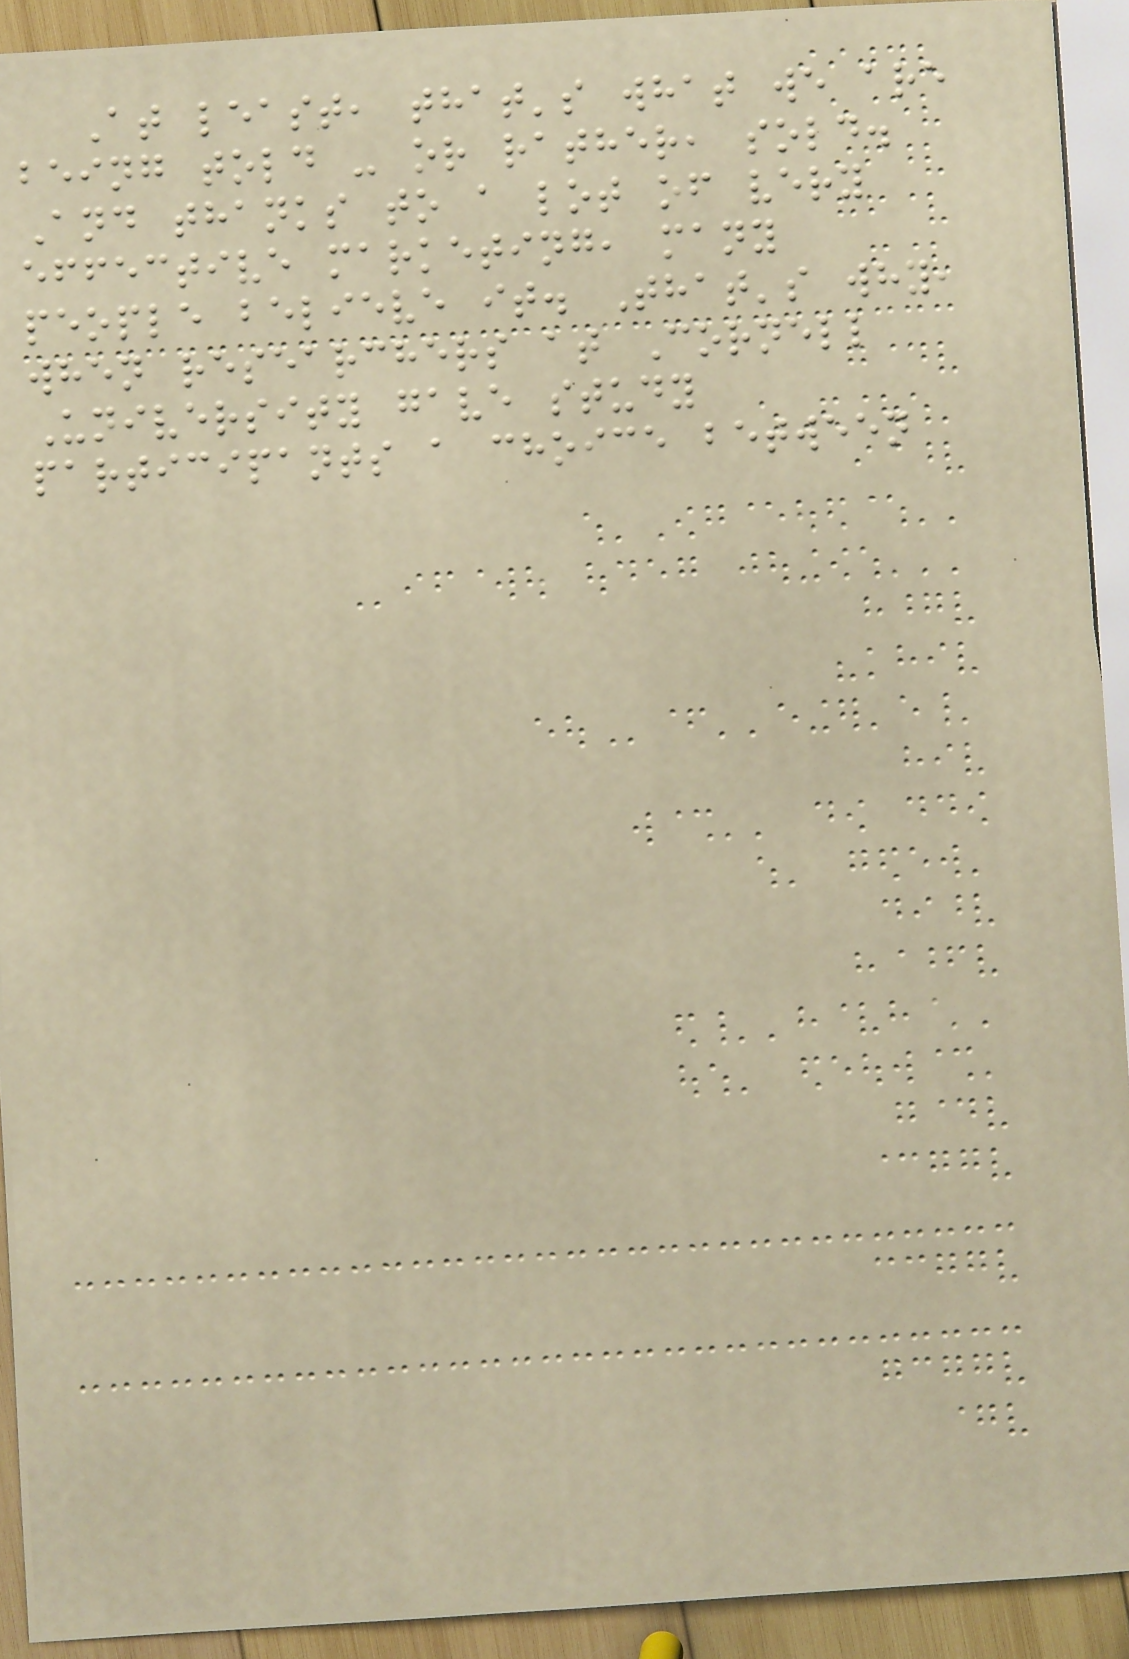At least, that's what we are
being told - or rather, sold.
And thanks to a lot of very
effective marketing, many
people believe it. That's why,
when researchers at Cornell
University gave study
participants a choice between
